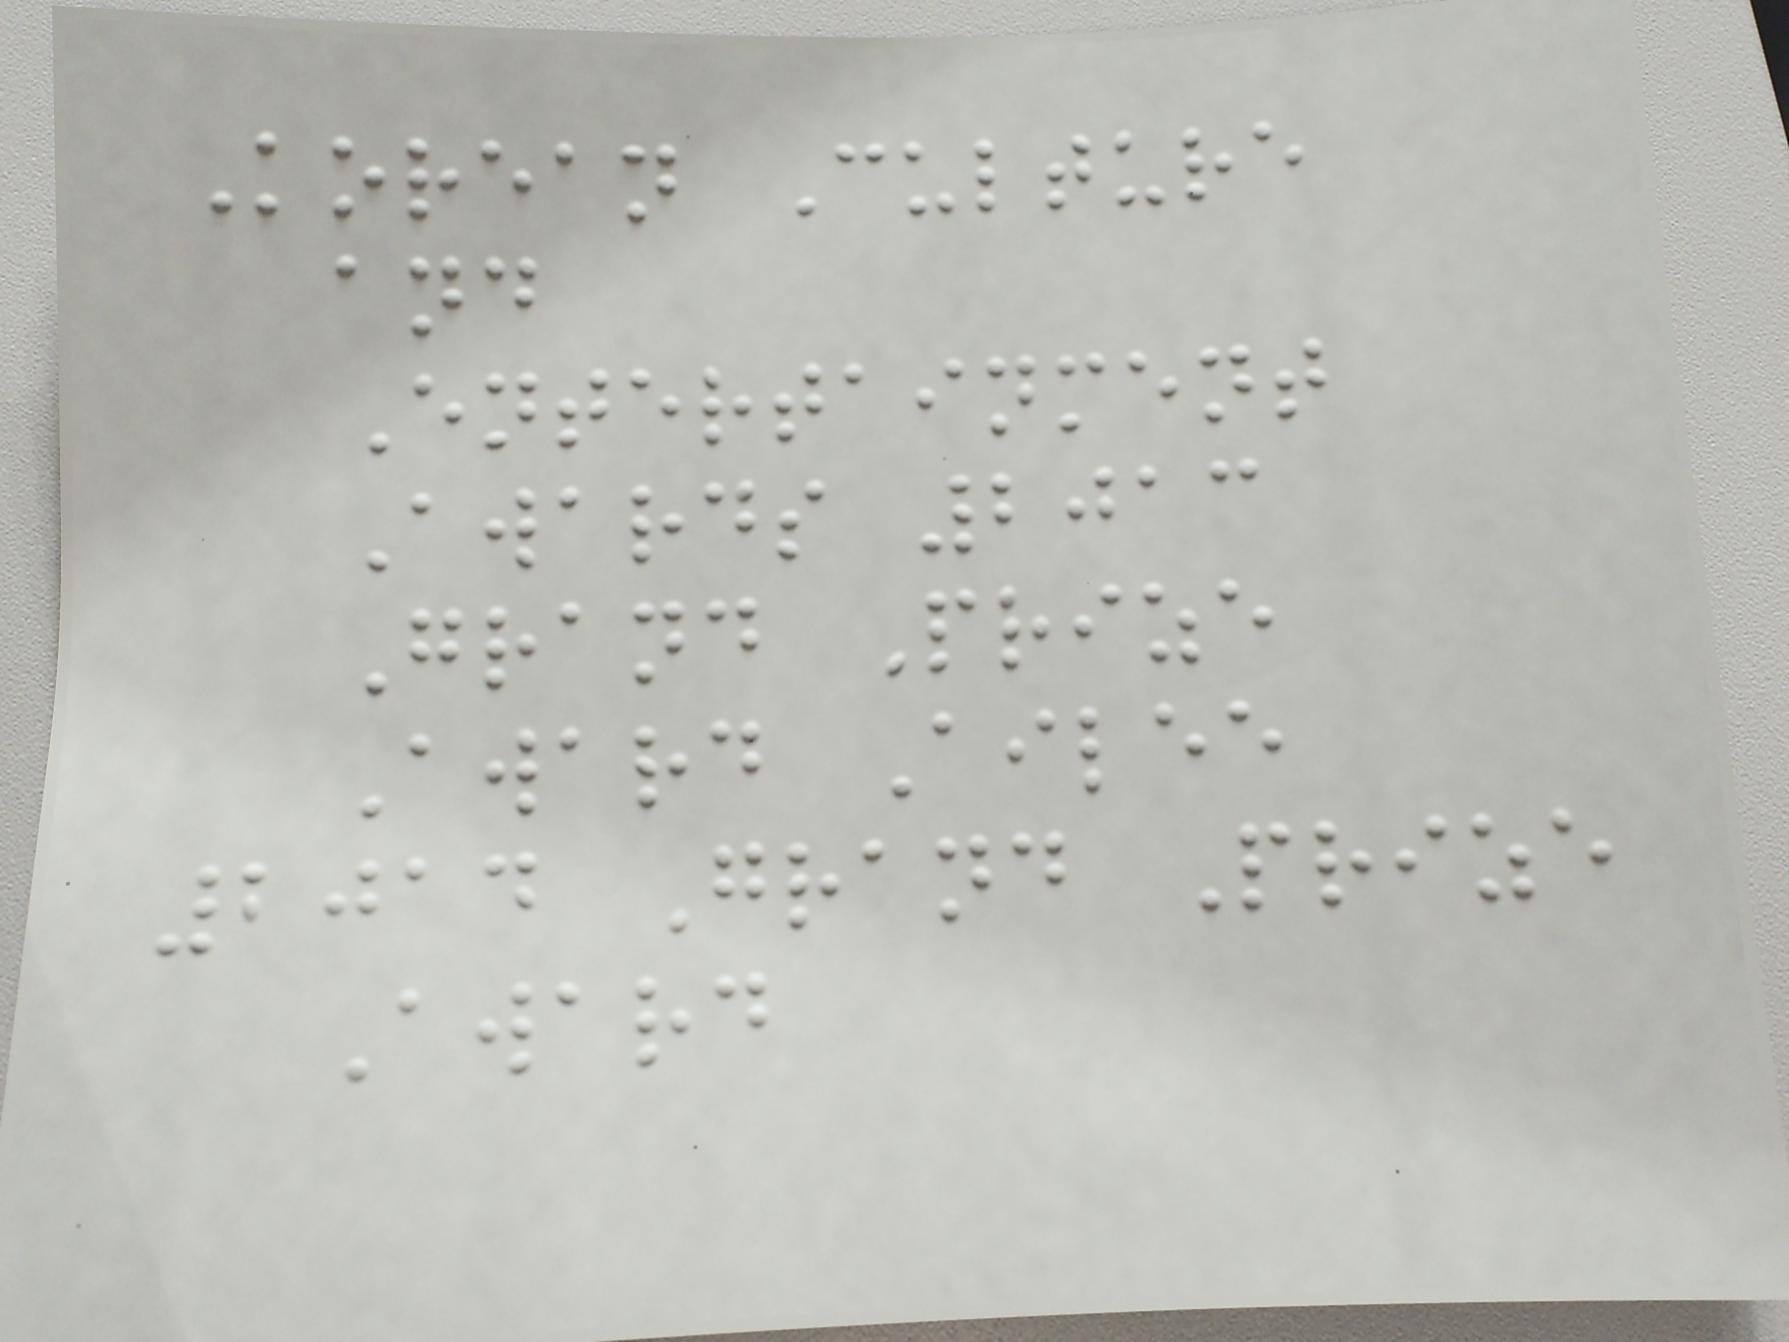Korean Culture
and
Entertainment
Awards 2013
Grand Prize
Award Ailee
2014 Grand Prize
Award
